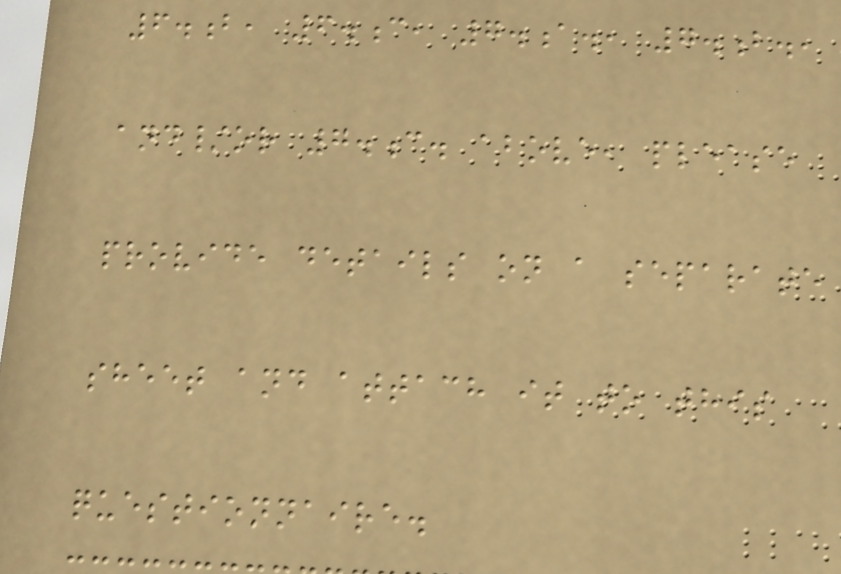6.b, 6.c, 7.a., 7.b.,
and/or 7.c. above, please
provide details on a separate
sheet and attach it to this
questionnaire.
